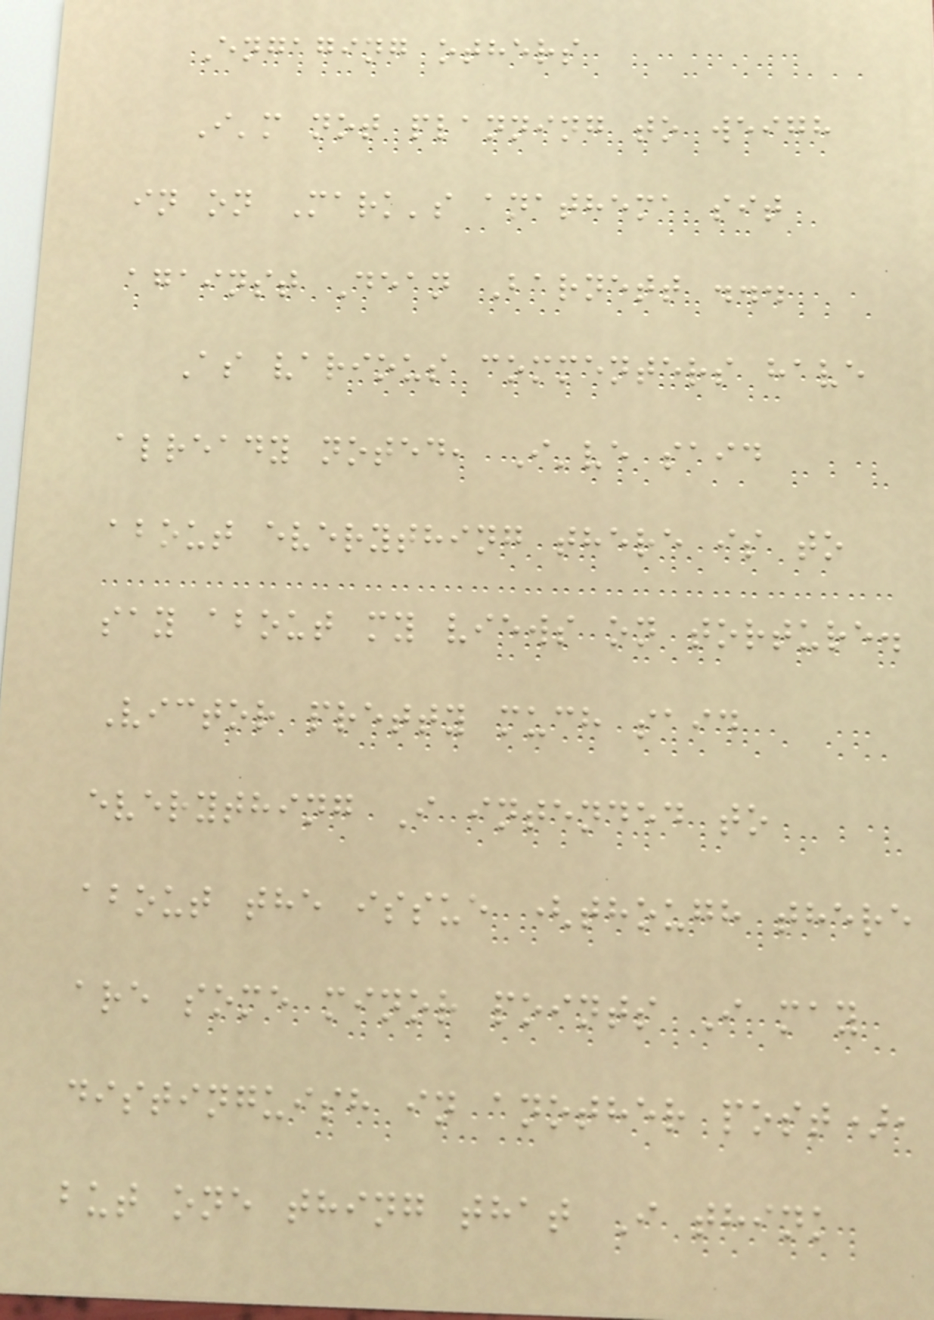Engaging others
I'm not planning to weigh
in on Mark's anathema sit
against Dean Barnett ...
As various commenters have
already noted, I've said
about everything there is to
say about my views on torture.
Victor pretty much said
everything I intended to
about the issue (though there
are some minor points I may
distinguish in another post),
but one thing that I think
